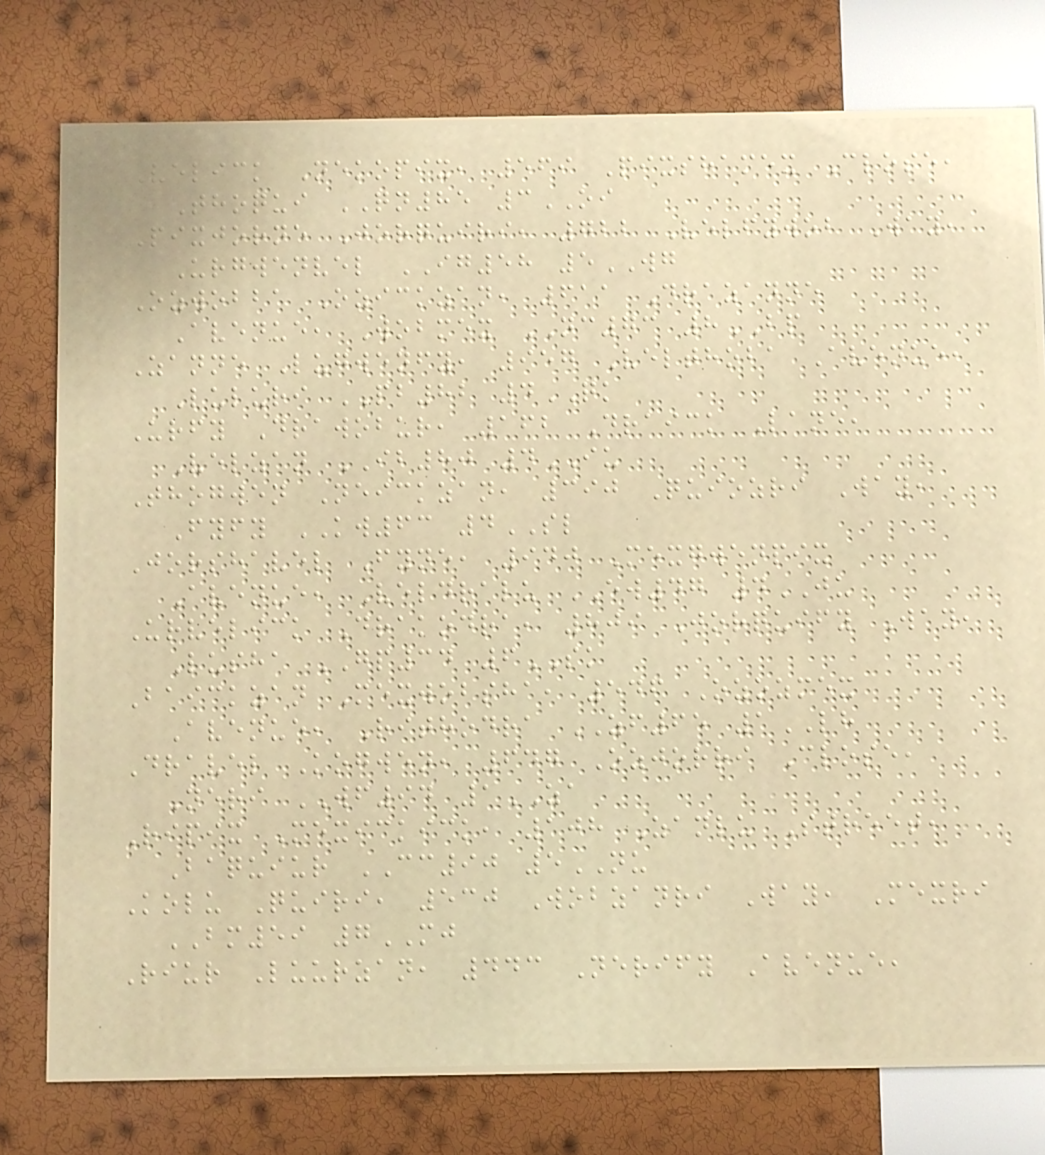Velick Nekopix, 569 Pixshamex Close,
Thoqui QN85 3OI
Pixjorne Jorquiri, 722 Velfywob Way,
Urgwenvel IG58 5WG
Ozwobba Ozickzan, 611 Drazanne
Avenue, Wobmex NC73 8BP
Zanne Lugwenfy, 957 Velthoba Avenue,
Luluri PB82 4QK
Urfy Drawobur, 162 Draick Lane,
Velzan IB80 4IU
Thogwen Neickzan, 390 Quiozri Way,
Fyfy KW63 4SL
Jorshavel Fyne, 940 Mexgwenpix
Avenue, Veldralu EW47 4JU
Urvelick Drakodra, 809 Jorquify Way,
Lusha GP34 6SK
Baickzan Mexwobsha, 546 Ozozmex
Avenue, Rithodra ZF65 1LH
Dravel Kogwen, 647 Ozjorri Close,
Neri WF94 1ZA
Ripix Mexickick, 108 Zanlu Street,
Baquiur CC90 5NU
Kolu Quiri, 530 Wobzanri Way, Mexri
BM59 7MJ
Riur Luurzan, 443 Nerify Avenue,
